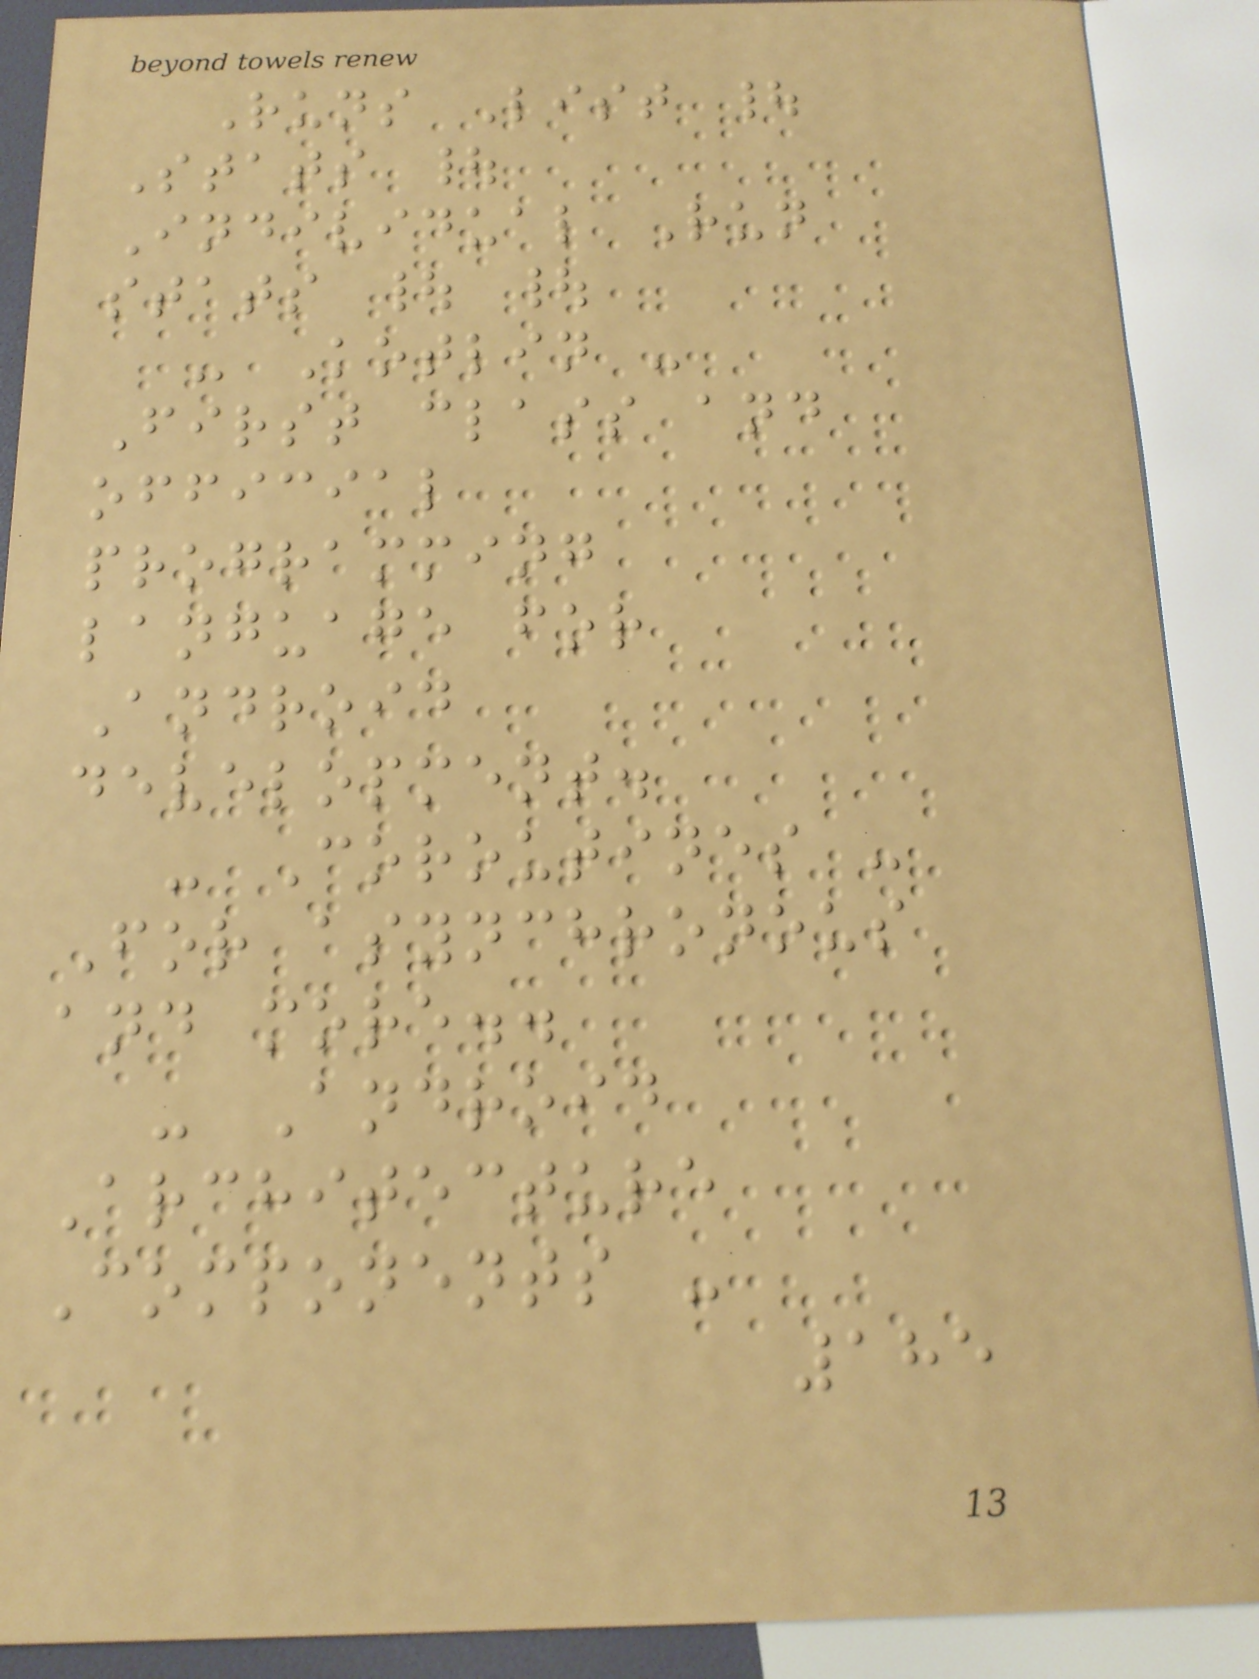Runs List |
Stats |
Individual Run
stats | |
- Kotlin -
First class and
official
programming
language for
Android
development.
- Coroutines -
For asynchronous
and more..
- Android
Architecture
Components -
185
